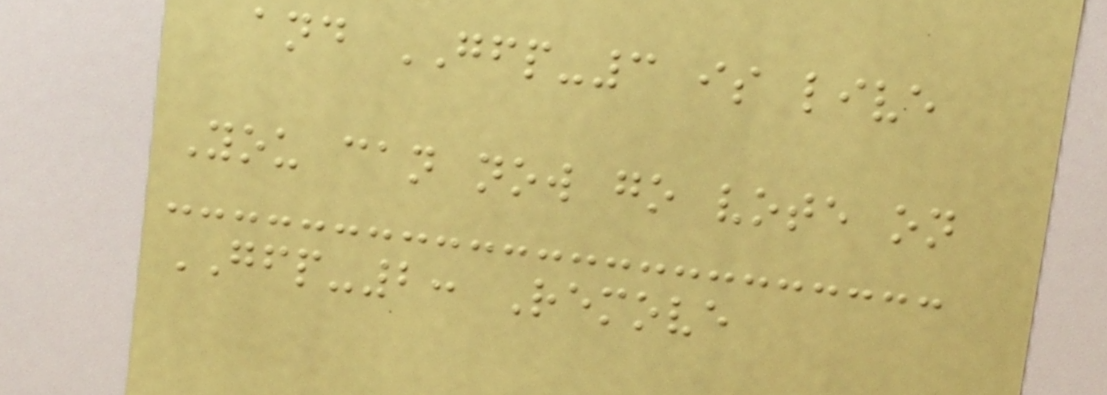and GFP-3 is live
You can now go vote on
GFP-2: Remove
